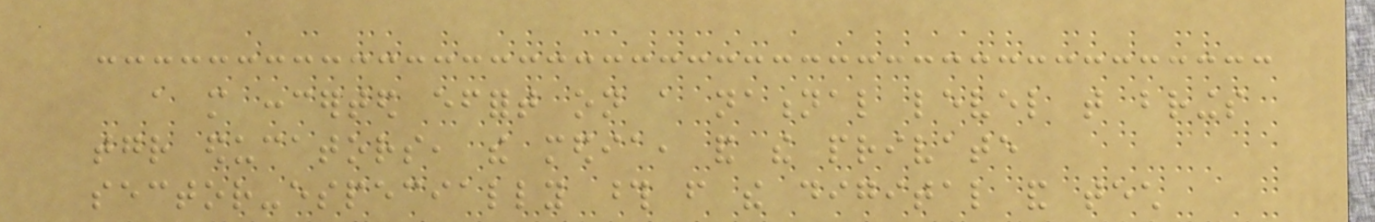a more concerted effort on a national level that brings
together educators, the media, and the private
sector-especially those from the digital and tech
